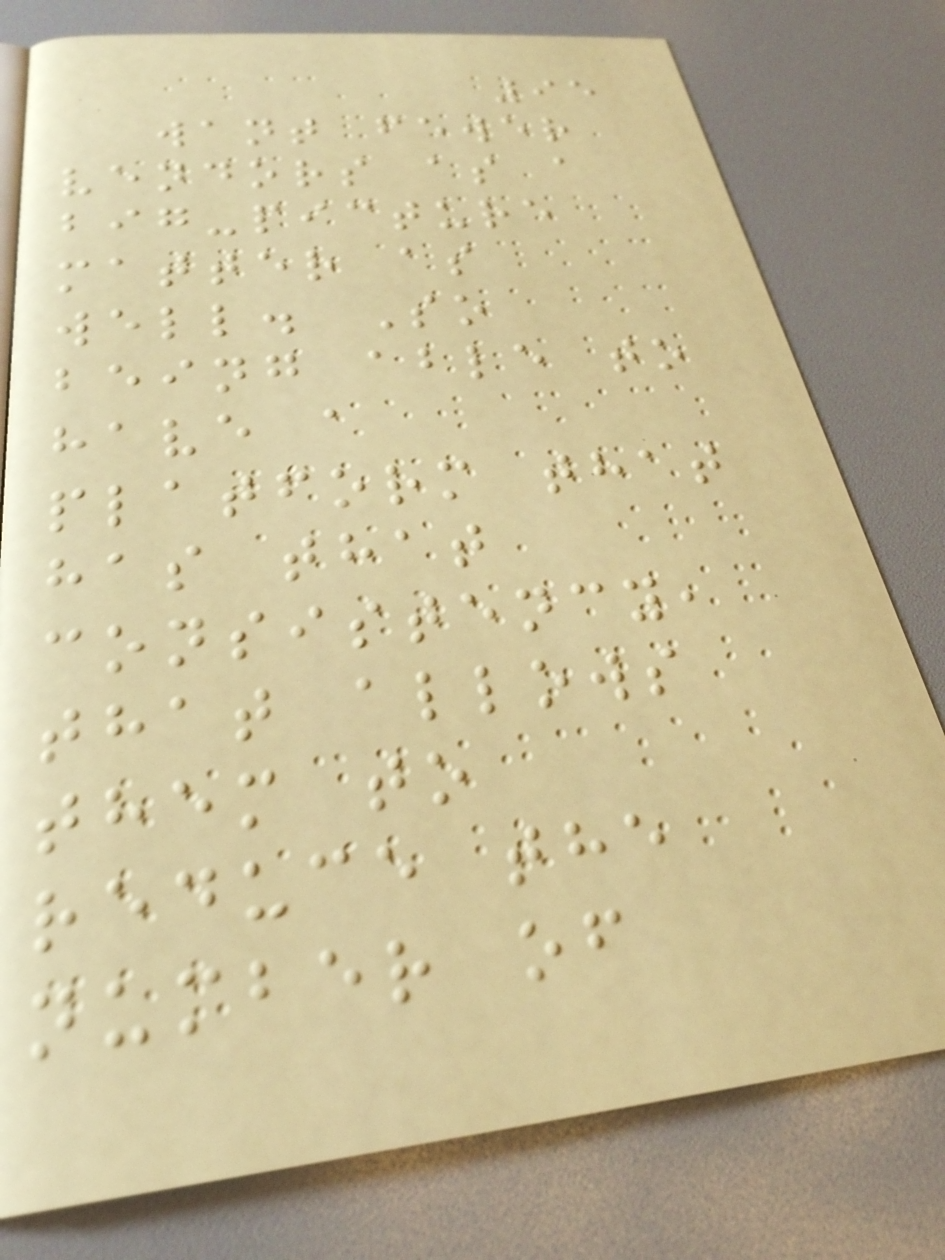95
want fewer
vendors as a
big-picture
matter as
well. So
being able to
have a
platform that
has that
consistency,
that allows
them to
reduce the
number of
